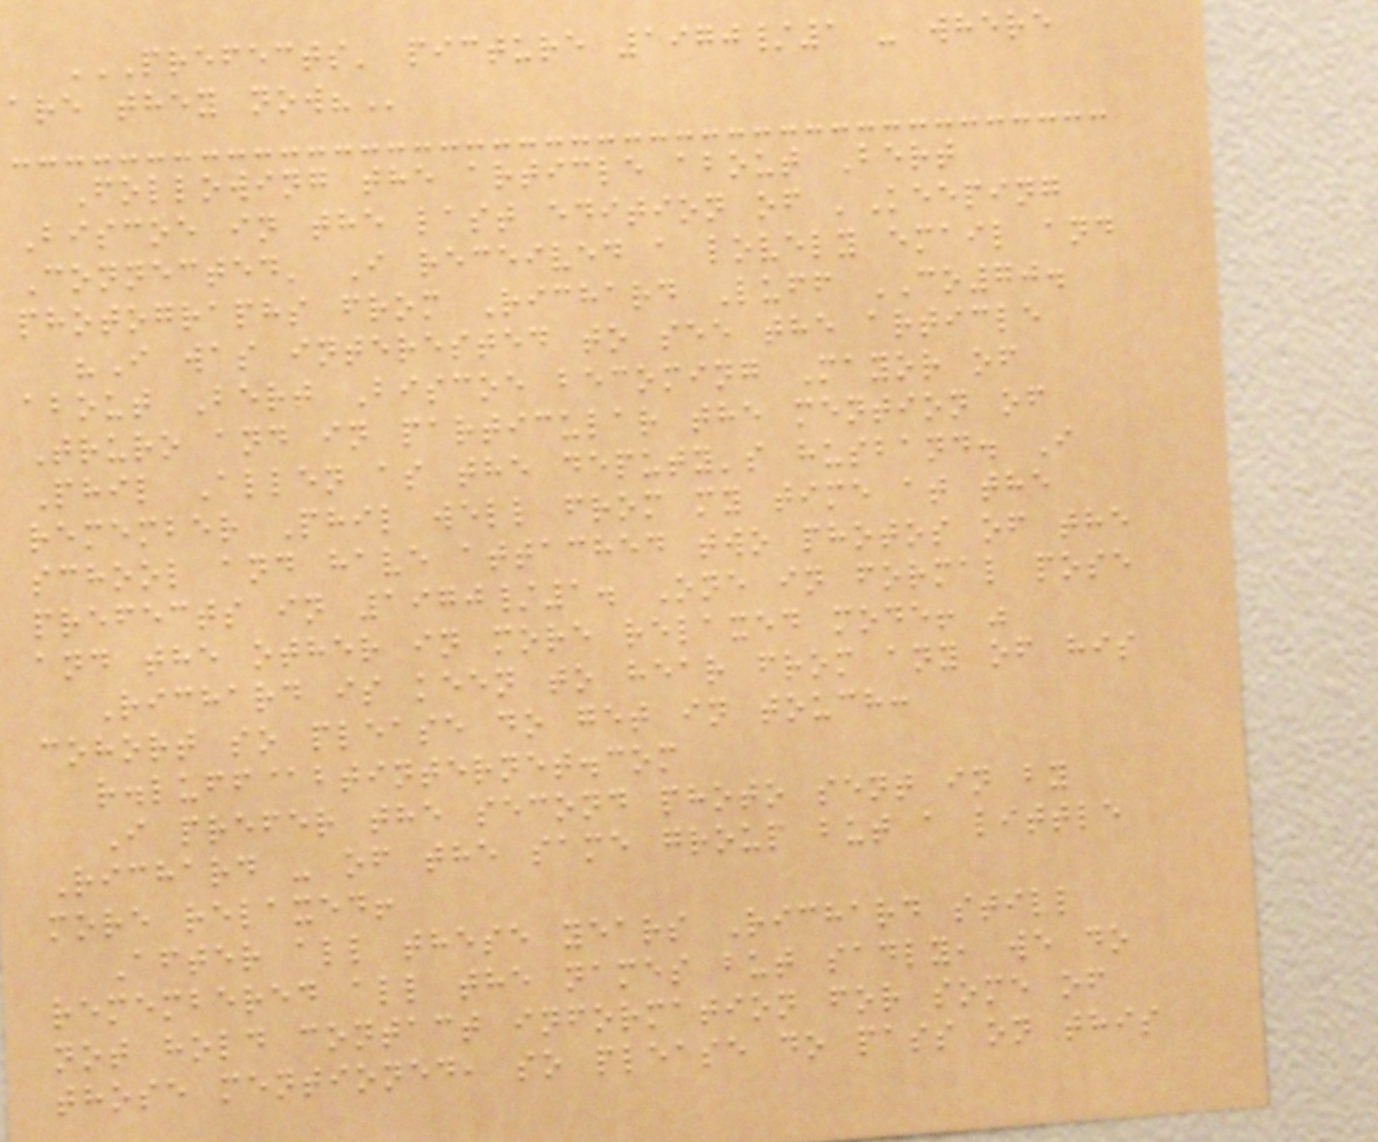PREFECTS' PICTURE 1970/1 - WHERE
ARE THEY NOW?
Following the article about Bert
Biscoe in the last edition of 'Keeping
Connected' I received a lovely email and
photographs from Richard Luff CO70.
"I was interested to see the article
about Bert Biscoe becoming Mayor of
Truro and in particular the mention of
Phil Allen as the deputy's husband. I
remember Phil well from my time at the
school and have attached two photos of the
prefects in 1970/1. One in formal pose
and the other in more relaxed mode! "
Richard is keen to hear from any of his
cohort so please do get in touch:
r.luff@btinternet.com
I prefer the second photo sent in by
Richard - of the same group but a little
more relaxed!
After all these years Richard still
remembered all the names but sadly, we do
not hold contact information for some of
those mentioned, so please do pass on this
